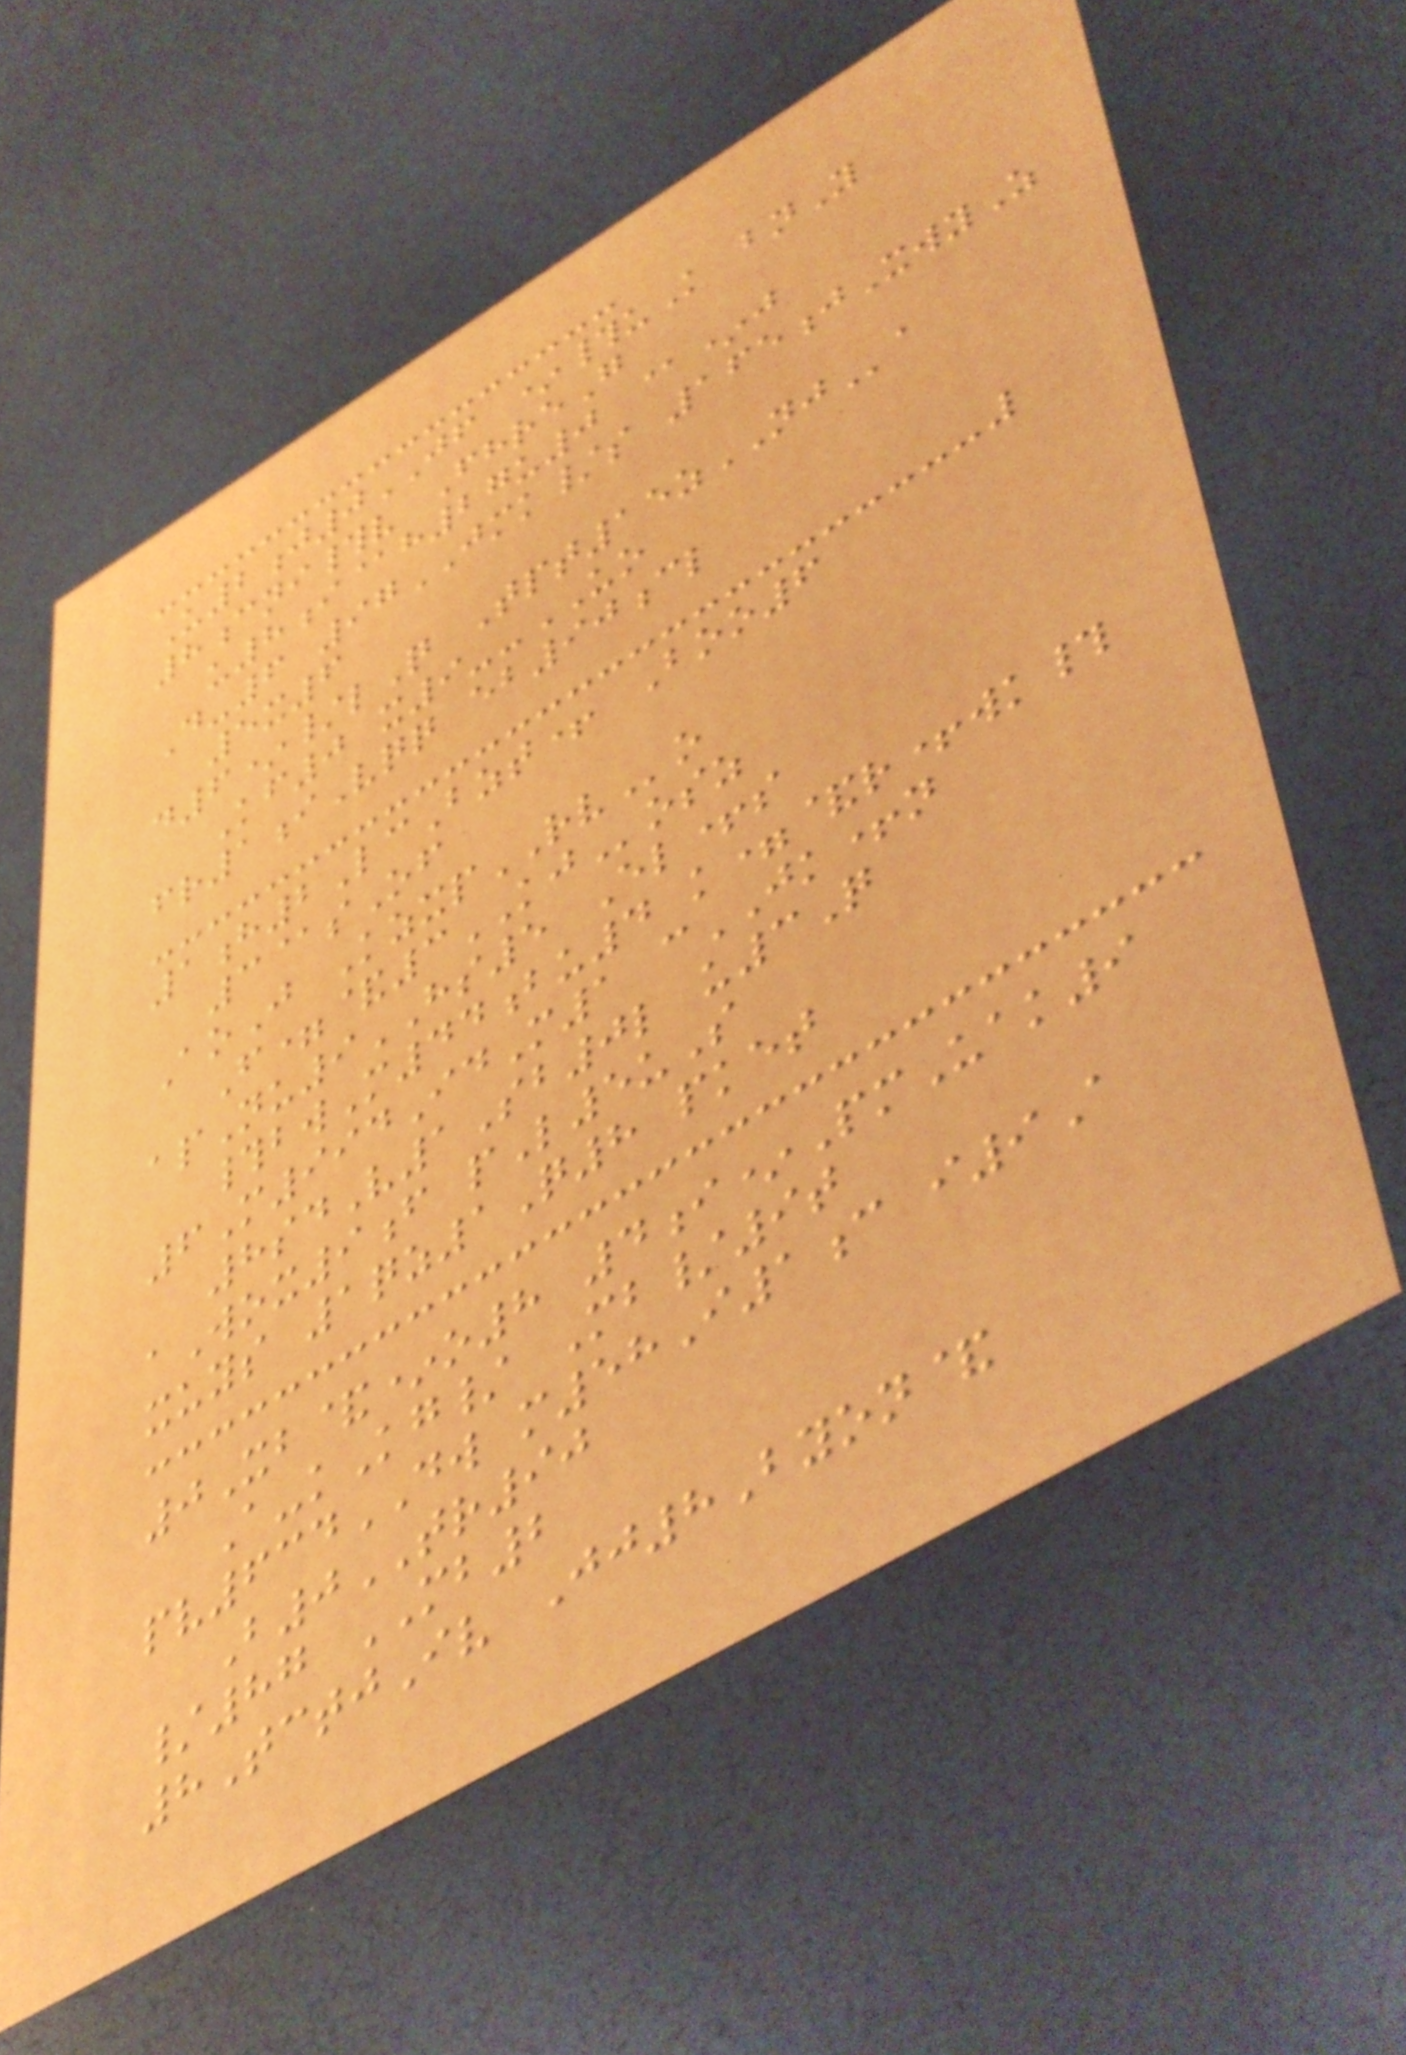U2j0JF *#uK bnY
8cni#v FhreG
u8i@h27u0 @*j
D-6 97JMK/s 165jXwyZ
5x6
d6*/lQ Tpt15zNJa
Kf0 x9--UO
fr1iVqq eb90cl
1h2LcBzt+ Boo6
3@sOf
AoJ KzxpRVo
F=&3KJosz
apNu9HS5 El+s
#bwM44bu4 k=&r+wk#
6M994IdM1 cJK+n
8sdV1Sb0l u3Q
aWox9f pL5uS
xuys 1qz1Q8 pket
0Xb&*o8 4i*PmUak9
A-kKg/ Mb/9t
pv634DW m58I1c i9A
B0TR90
/87 MB2
8TctjIv Jj8Byon&
